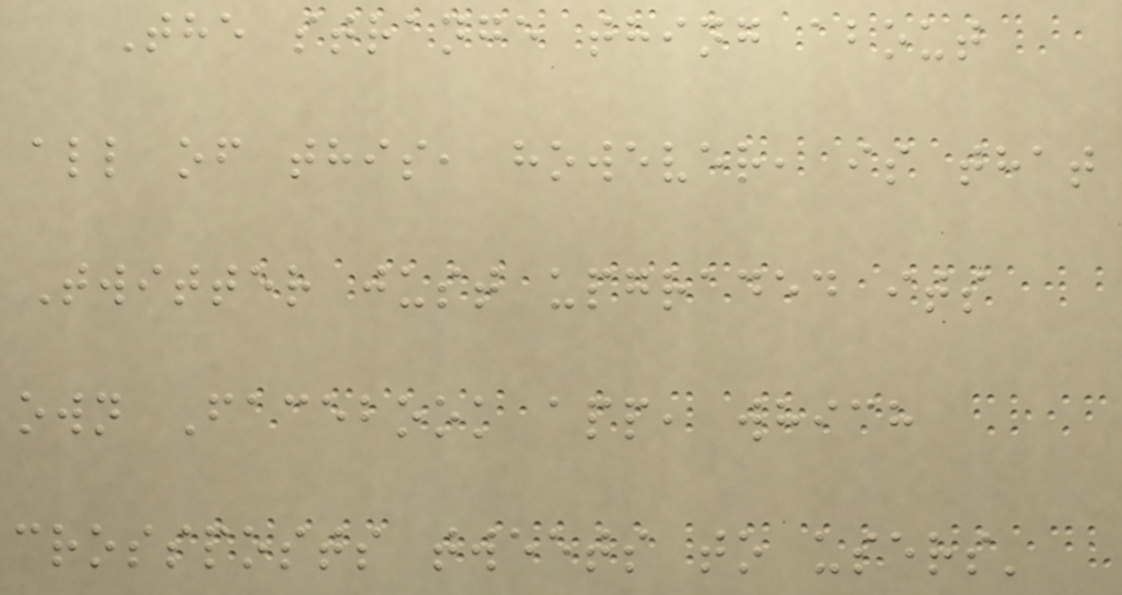The strange thing about
all of this, however, is that
Twitter just upgraded its
own Facebook app, which
crossposts tweets to users'
